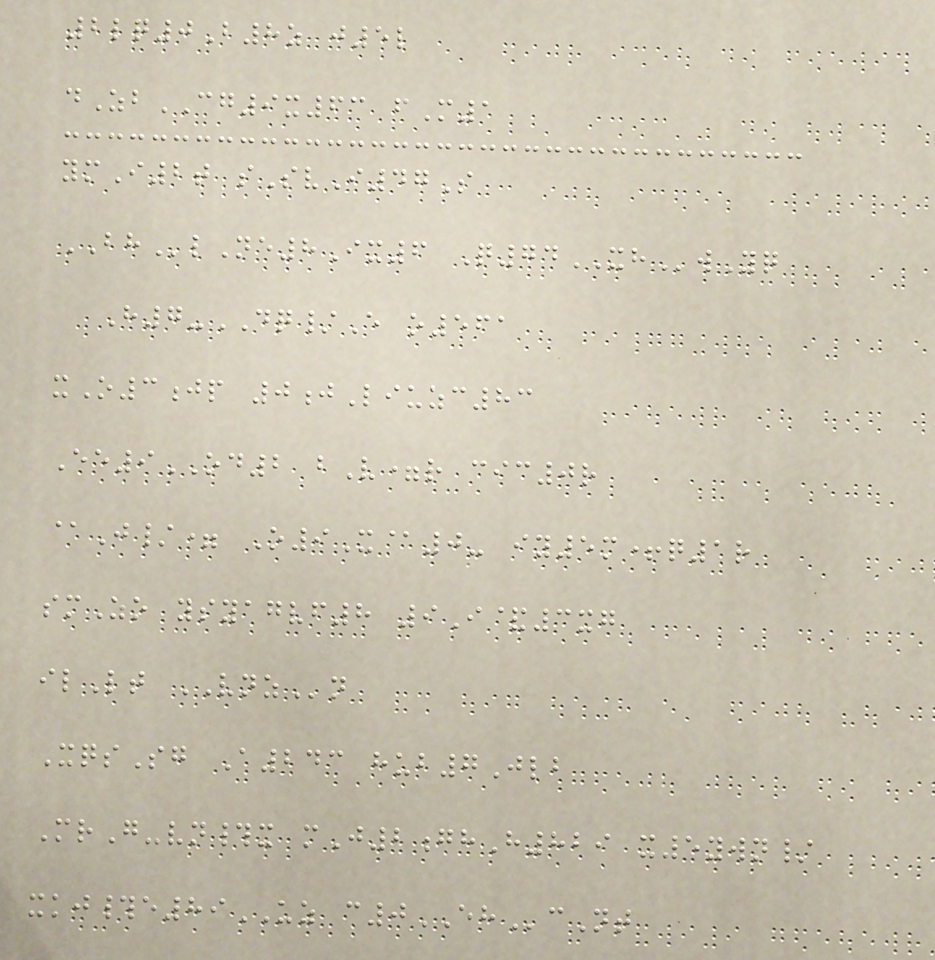2lq0B8z j5l
dZbCG9x63 fM1
ymI2t sSvI47S
BHlNe8Ix6 Q74XHwYq
H7-DQ/E o561
xO3jp 0jLiuzc83
Ee9OD2 bV=r cic0r
@J/= O9X@0- iy5m+q1r
smZo ysyagvf8 9I&3xg
ilLt VNZn
XqsSg A243 hub7Jlb
MrG-vn#x mJ2ghH829 x5ywn/
xkj#e89UZ c0EHcNt
